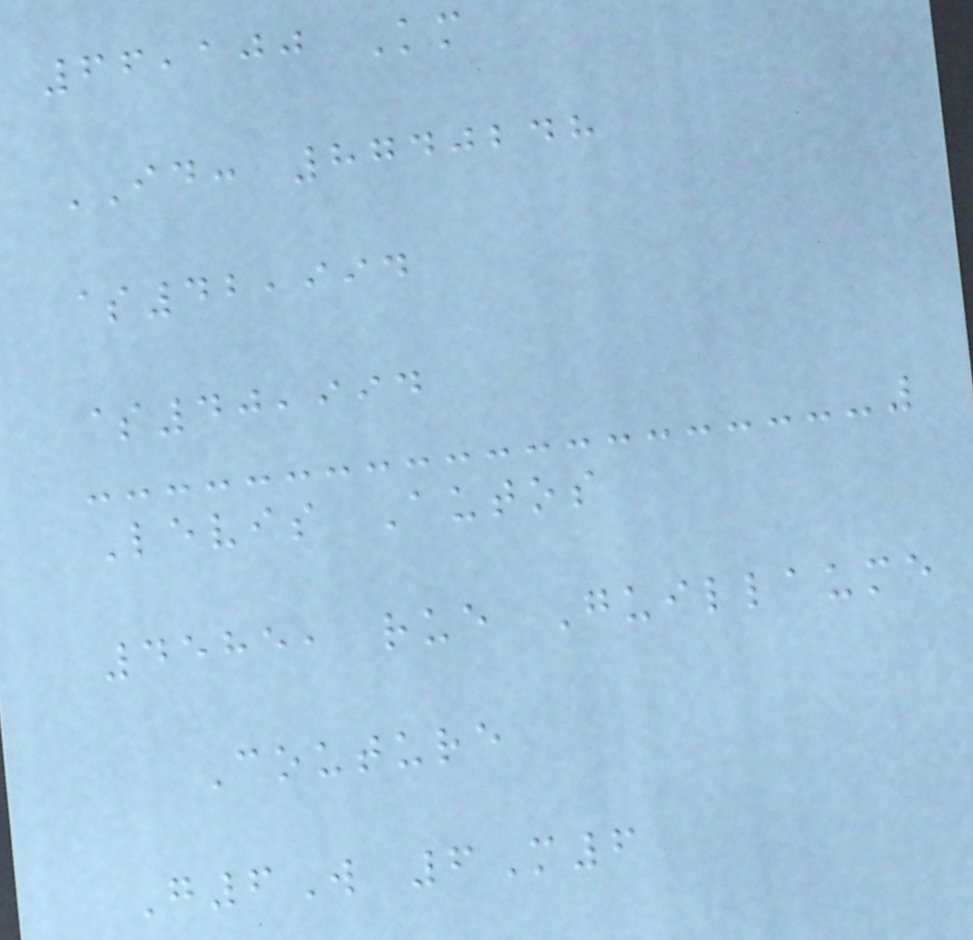66,100 Km
ID: 8740248
$42,994
$40,994
Levis Autos
4585, rue Guillaume
Couture
G6W 6M6
